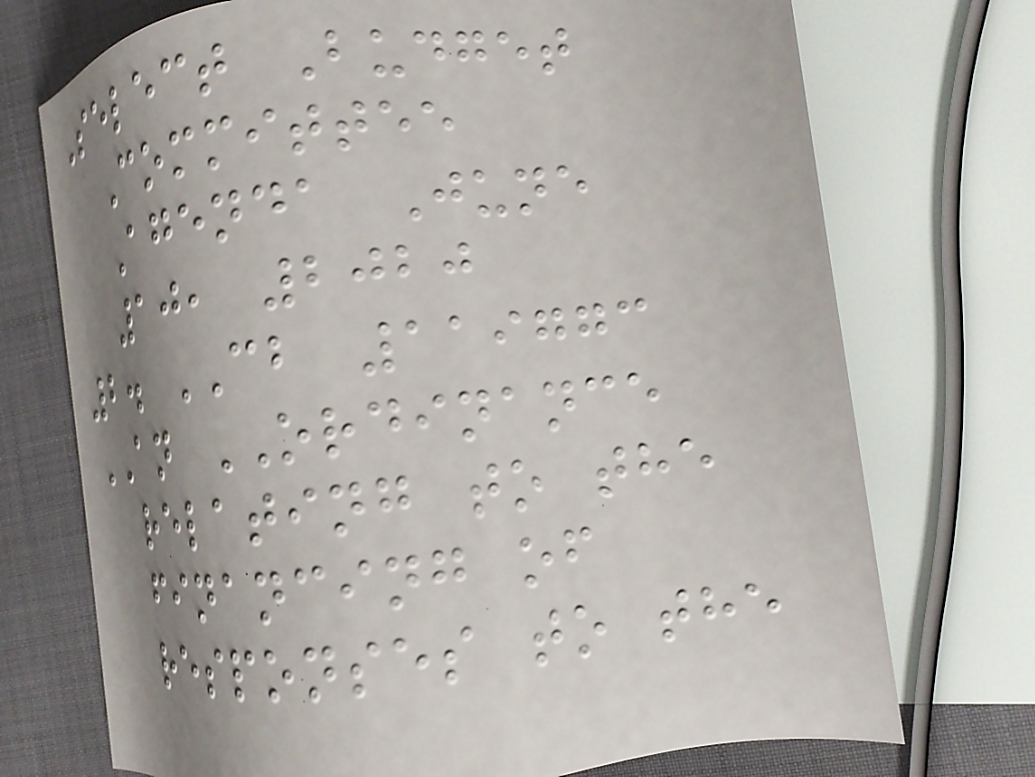Select Budget
Committee
Agenda June
10, 2020
2. CB 119773
AN ORDINANCE
relating to the
financing of
responses to the
